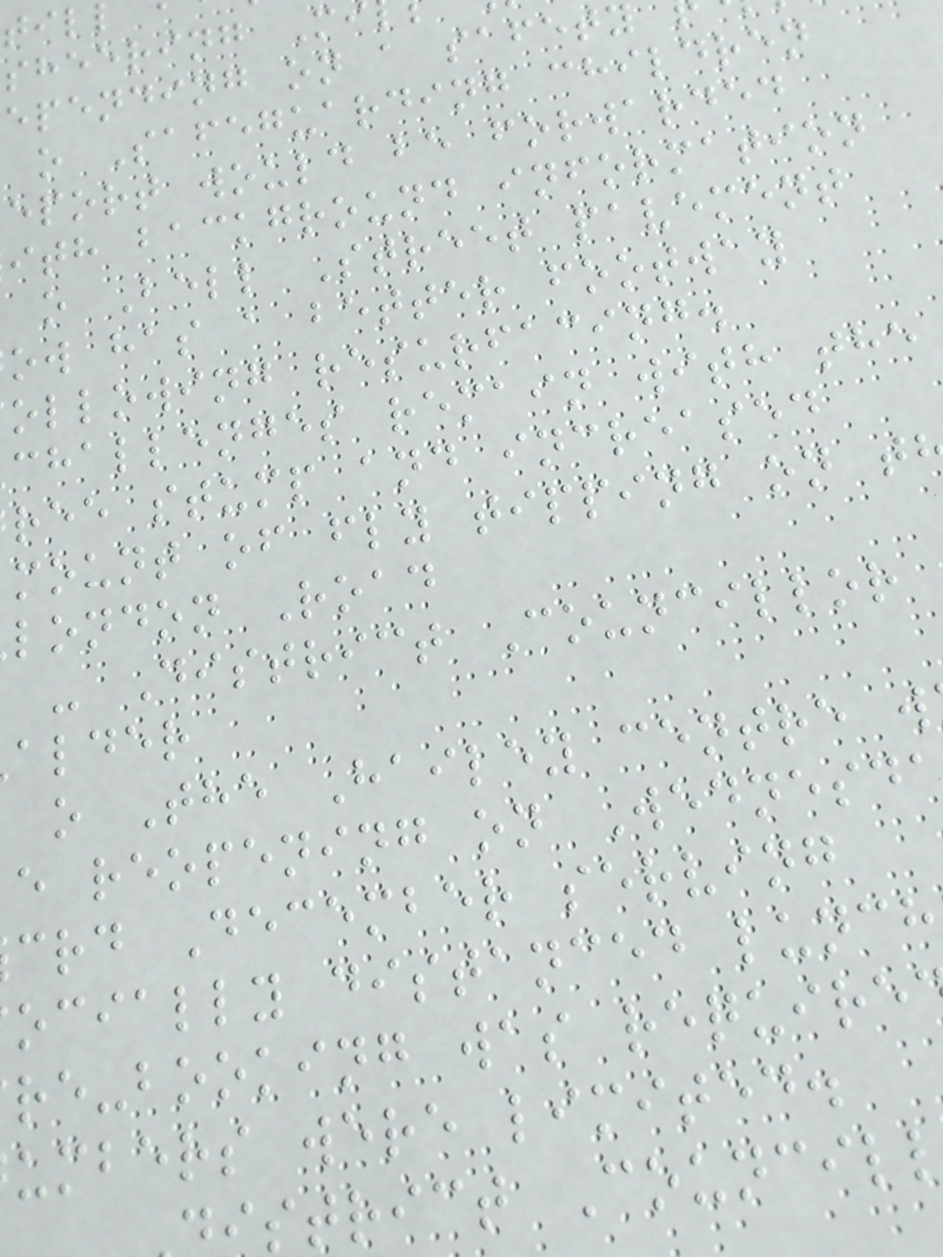sheering M
epending on a safety
o Safeguarding children
eport would be forwarded
ith background information
o Bell Street pavement
ow has a better footway
ollowing resurfacing.
challenges remain with the
ree stump and increased
mount of fly tipping on t
london Road
- District Councillor
alder
o The Hailey centre w
e reopening on Wednesd
crd December serving
ocially distanced lunch
re-booking was require
umbers were limited.
strict Council
